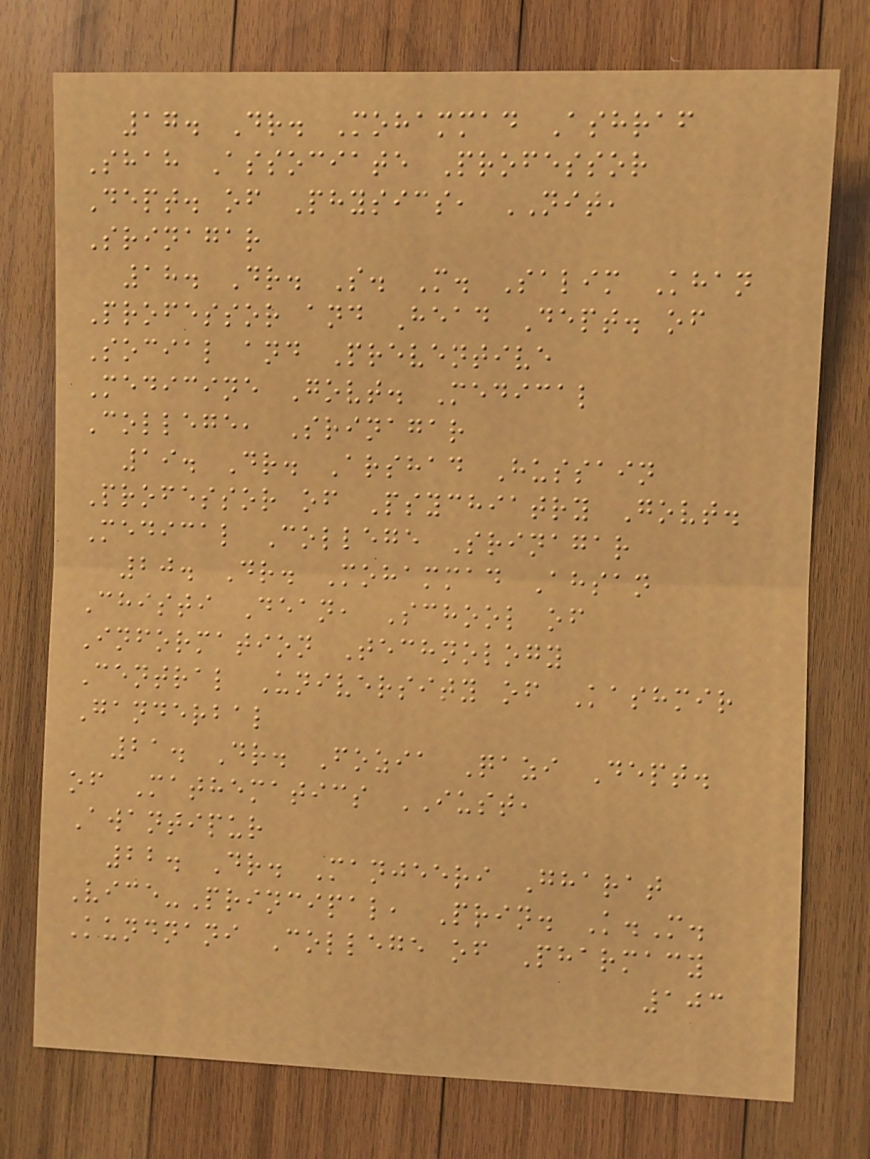17. Dr. Mohammad Ashraf
Shah Associate Professor
Dept. of Physics, NIT,
Srinagar
18. Dr. S. M. Salim Khan
Professor and Head Dept. of
Social and Preventive
Medicine Govt. Medical
College, Srinagar
19. Dr. Arshad Hussain
Professor of Psychiatry Govt.
Medical College Srinagar
20. Dr. Mohammad Ahsan
Chisti Dean, School of
Information Technology
Central University of Kashmir
Ganderbal
21. Dr. Fozia Qazi Dept.
of Mathematics IUST,
Awantipur
22. Dr. Manjeeri Gharat
Vice-Principal, Prin. K.M.
Kundnani College of Pharmacy
103
